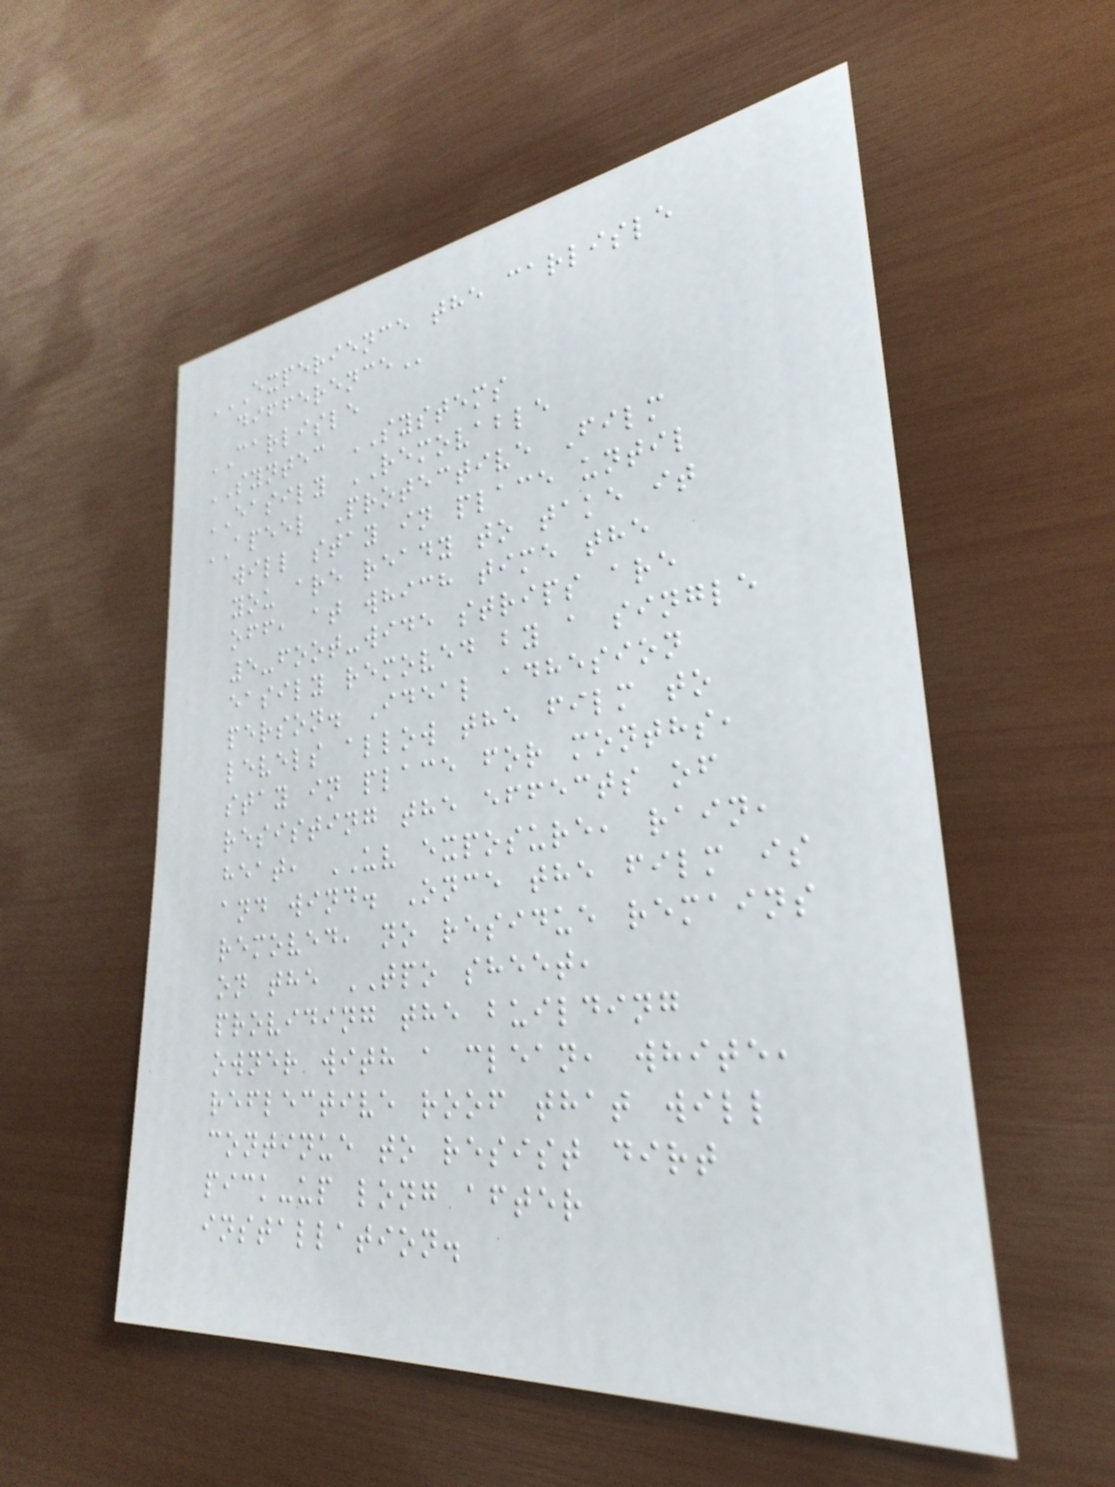EXPERIENCE THE CARLISLE
DIFFERENCE
CARLISLE
SYNTEC SYSTEMS
EASILY REMOVABLE
APEEL Protective Film
will stay in place until
you are ready to take it
off, at which time the
5-foot-wide strips are
easily removed by a single
person. Ideal adhesion
levels allow the film to
stay in place for months,
resisting the effects of
heat, UV exposure, rain,
and wind. Once the film is
removed, no residue remains
on the TPO sheet,
providing the building
owner with a clean, white,
reflective roof that will
continue to resist dirt
pick-up long after
installation.
